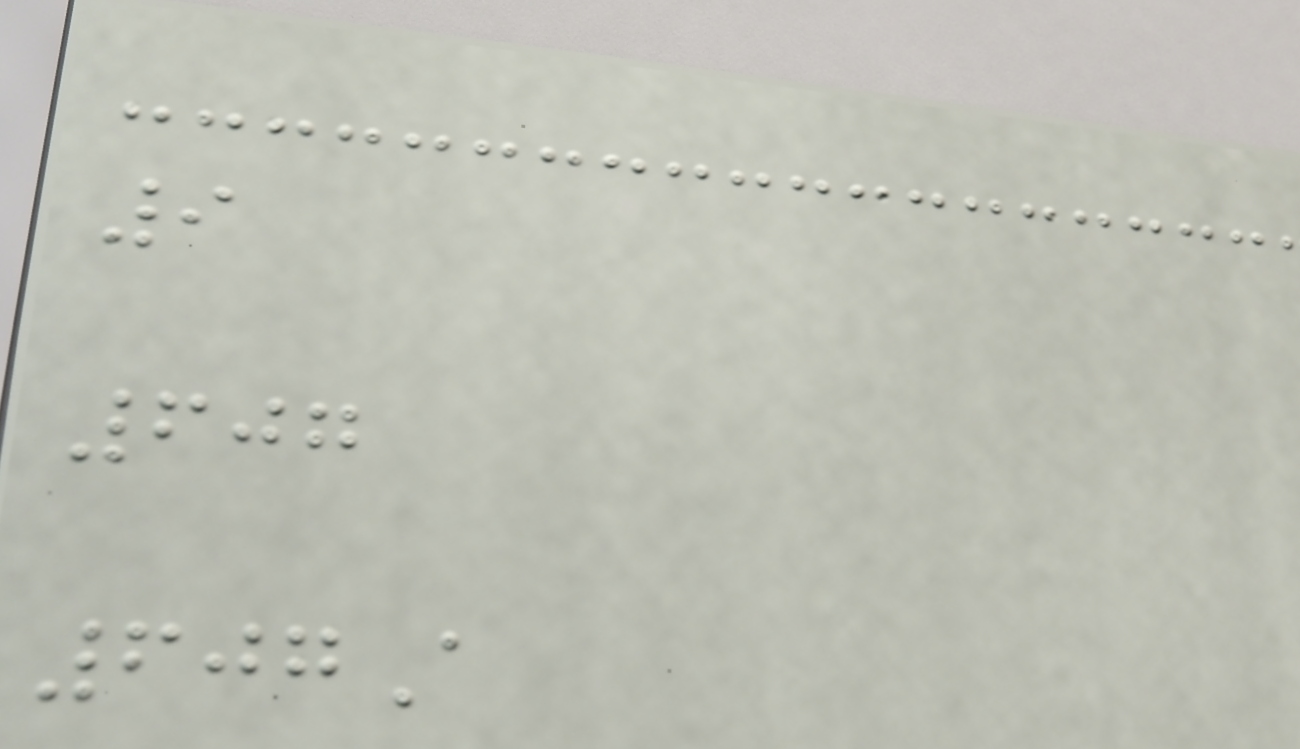9
607
607A
